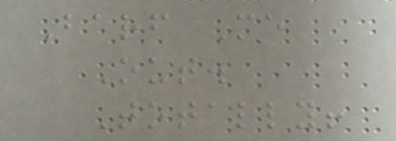Barf Me
Out.
Totally!
